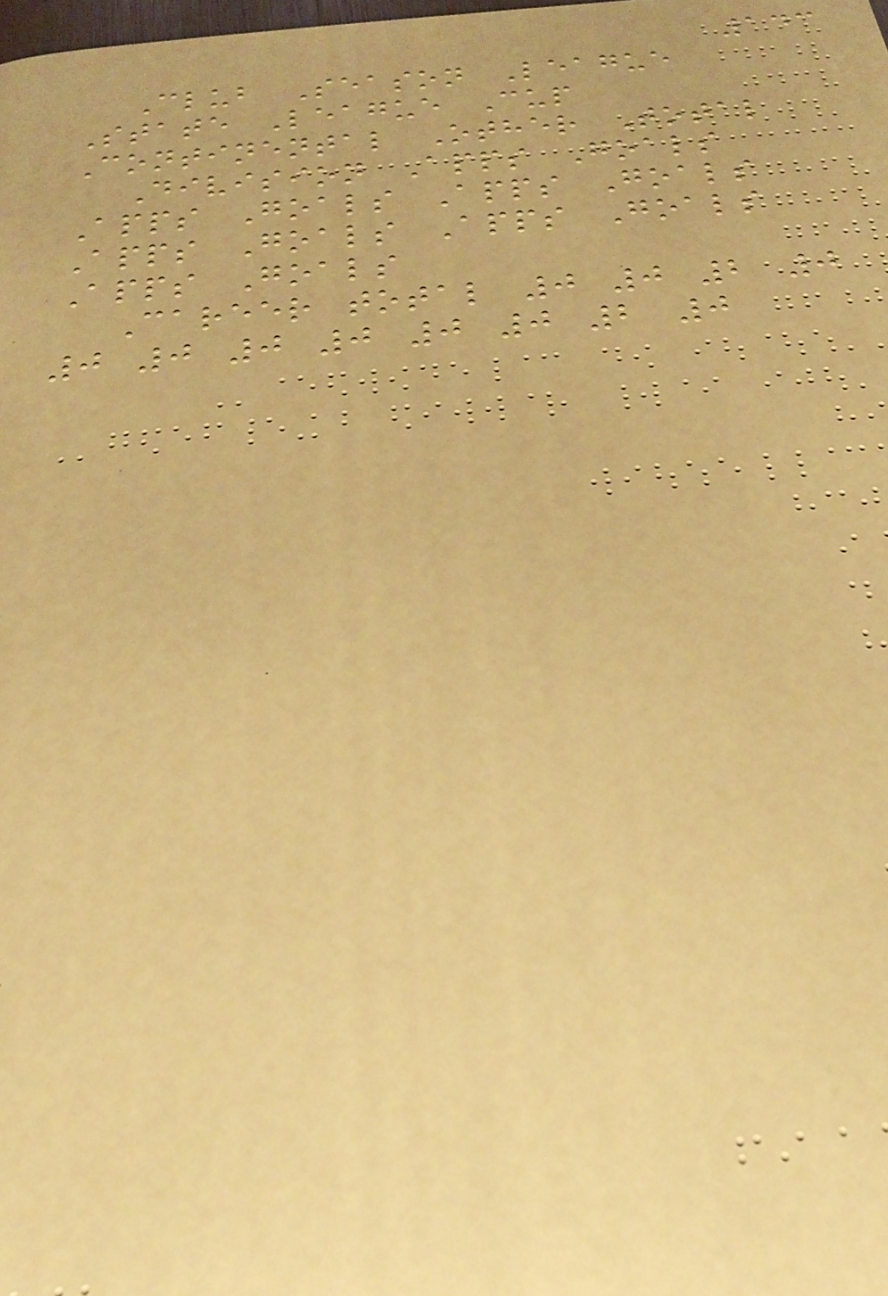143
Club Season League
State League Cup
Continental Other Total
Division Apps Goals
Apps Goals Apps Goals
Apps Goals Apps Goals
Apps Goals
Career total 0 0 2 0
0 0 0 0 0 0 2 0
